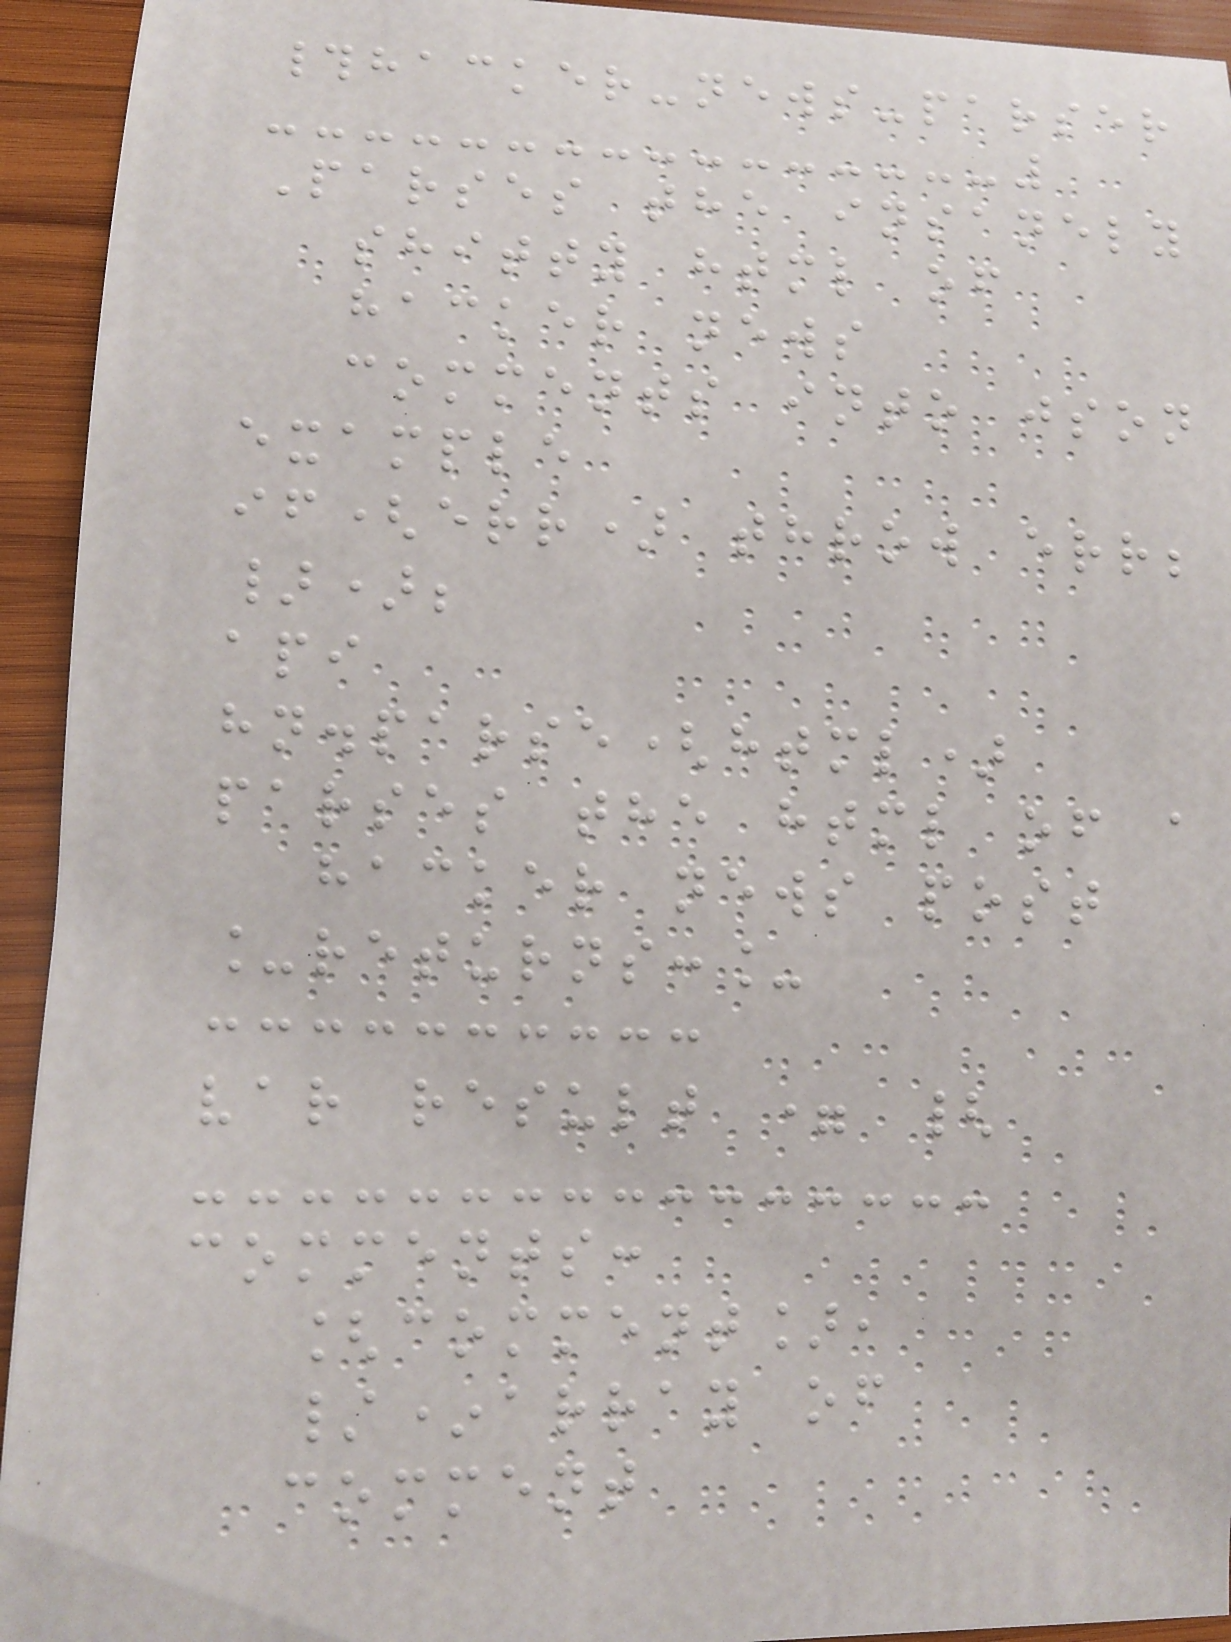#hacker-news-parser
Parses the insanely
shitty html of
hacker news
comments into json
example
if(err) throw err;
});
api
hn.parse(html)
parses the html of a
hacker news post
_returns:_
var result = {
comments:
[comment],
/*array of
comment
